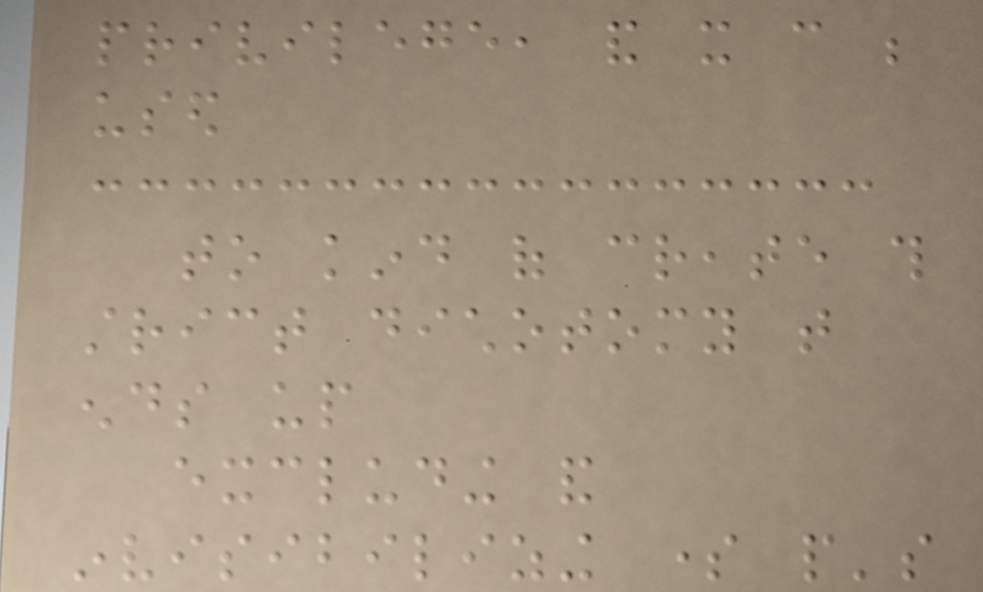privilege, and it can be
used
to kind of create this
strict dichotomy that
ends up
excluding and
invisibilizing some people's
